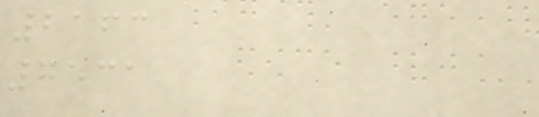2163
7531
